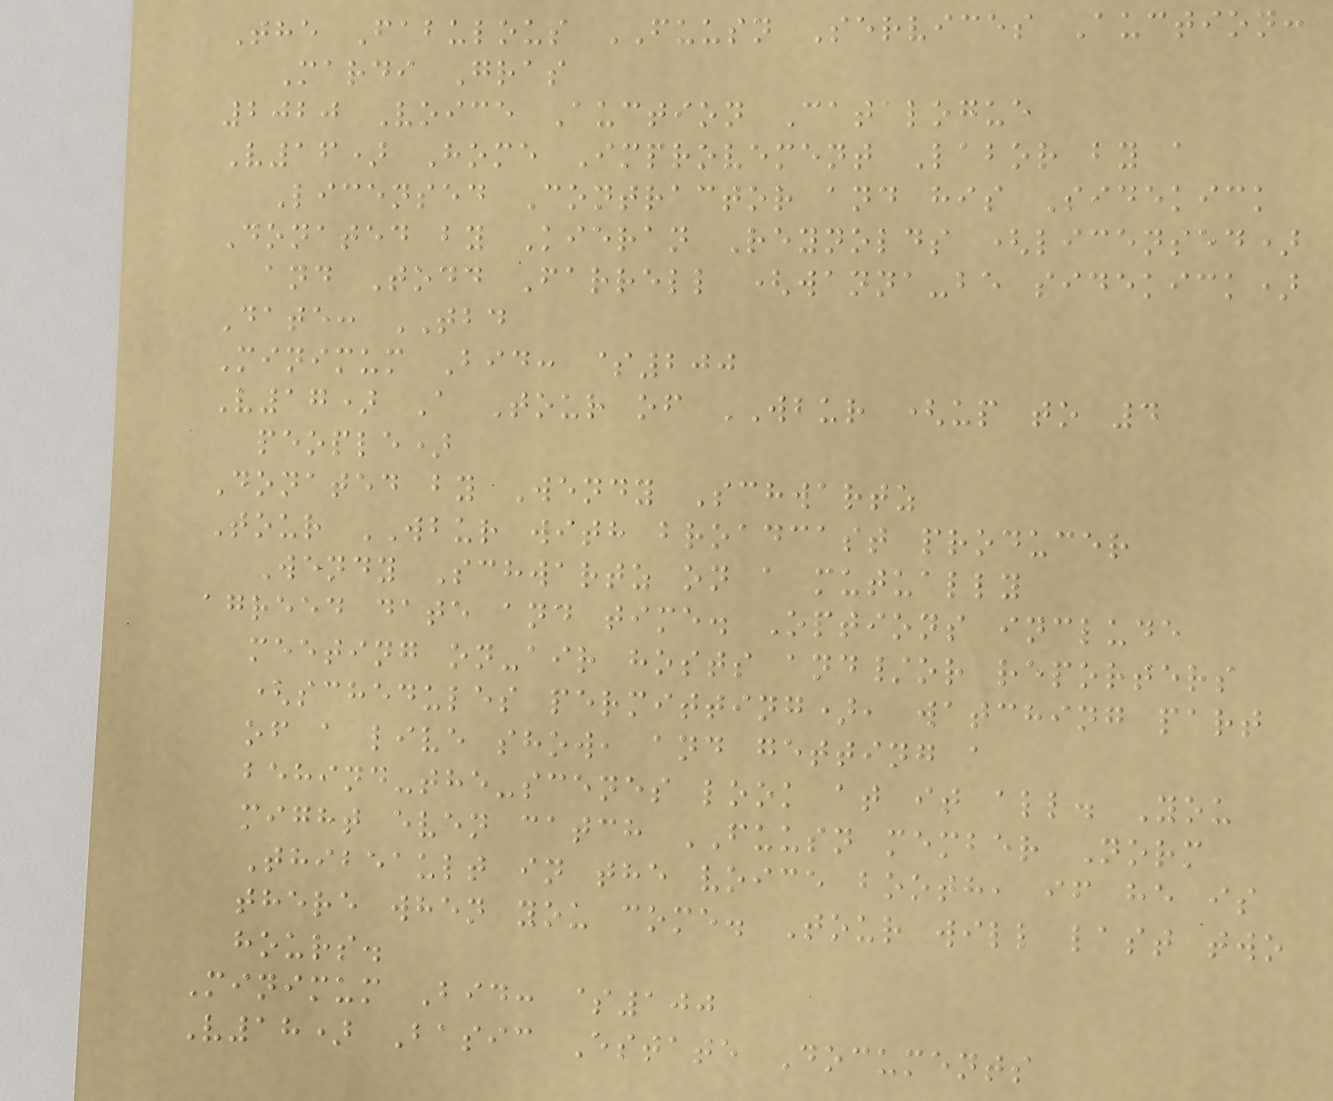The Fabulous FUUSN Services Auction:
Mardi Gras
2020 Voice Auction Catalogue
V16) Home Improvement Labor by a
Licensed Contractor and his Sidekick
Donated by Kieran Reynolds (licensed)
and Todd Farrell (wanna-be sidekick)
Date: TBD
Minimum Bid: $200
V17) A Tour of WBUR (up to 4
people)
Donated by Wendy Schwartz
Tour WBUR with broadcast producer
Wendy Schwartz on a mutually
agreed date and time. Options include
meeting on-air hosts and/or reporters
(schedules permitting), watching part
of a live show, and getting a
behind-the-scenes look at it all. You
might even catch FUUSN member Norm
Thibeault in the voice booth, if he is
there when you come. Tour will last two
hours.
Minimum Bid: $100
V18) Basic Estate Documents
